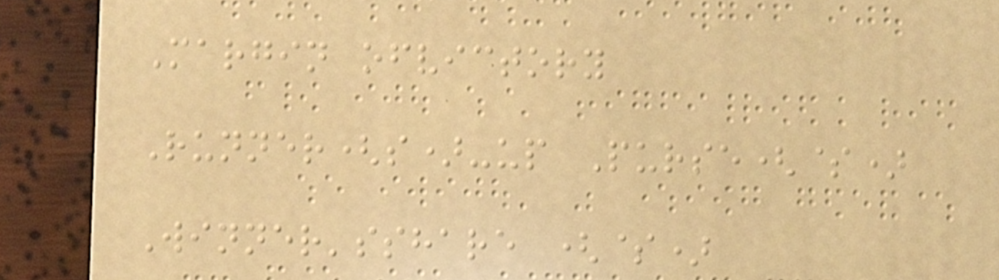Margin ofvictory
Runner(s)-up Purse($)
Winner'sshare ($)
